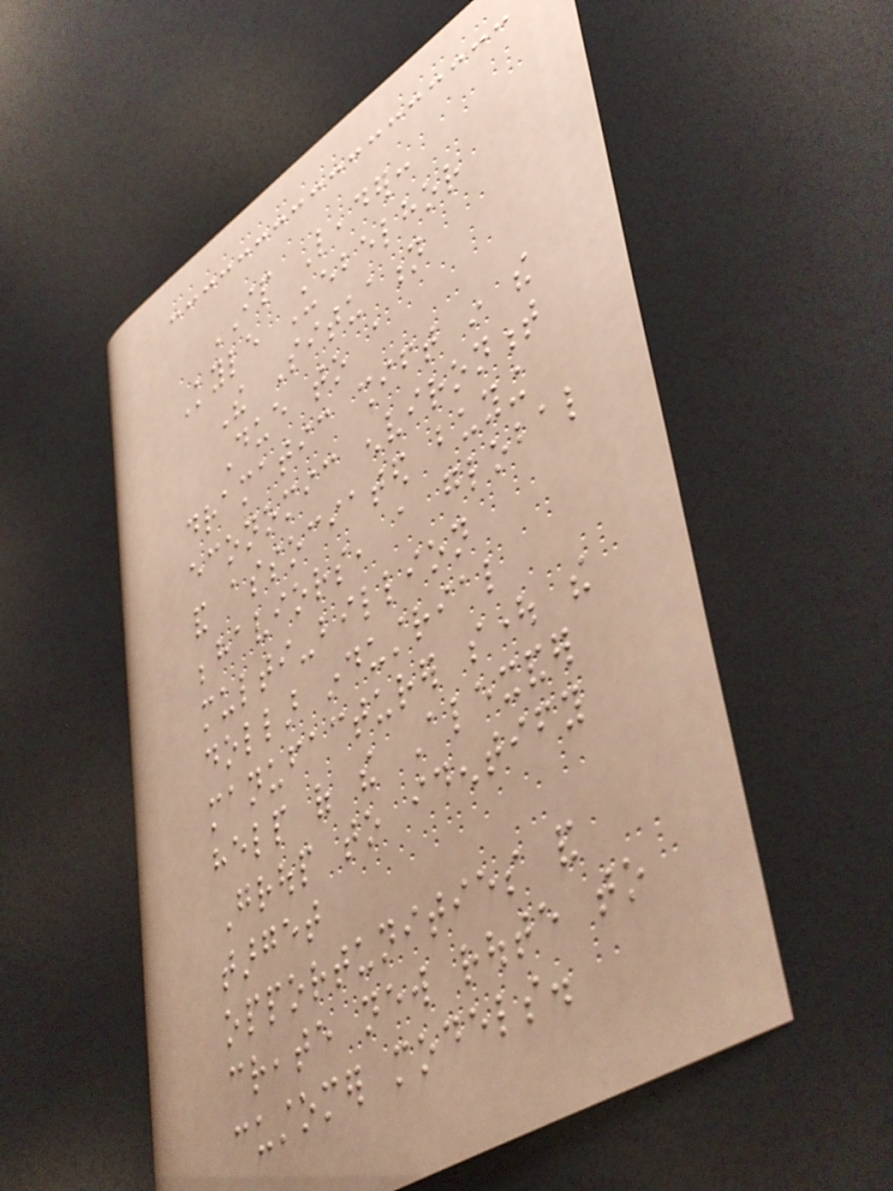IP Leader:
Kyle Uebelhor
The Situation
Due to a
dramatic shift in the
economic environment
and associated buying
behaviors, a global
multi-billion
dollar industrial
manufacturer sought the
help of the Alexander
Group to identify
target
opportunities and
create new route to
customer models.
